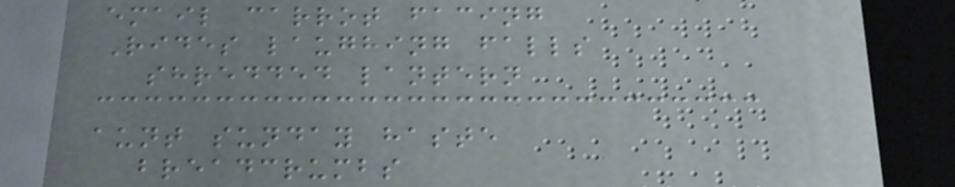email carrot facing
Rides laughing falls
shredded lantern
aunt sunday haste
breadcrumbs
